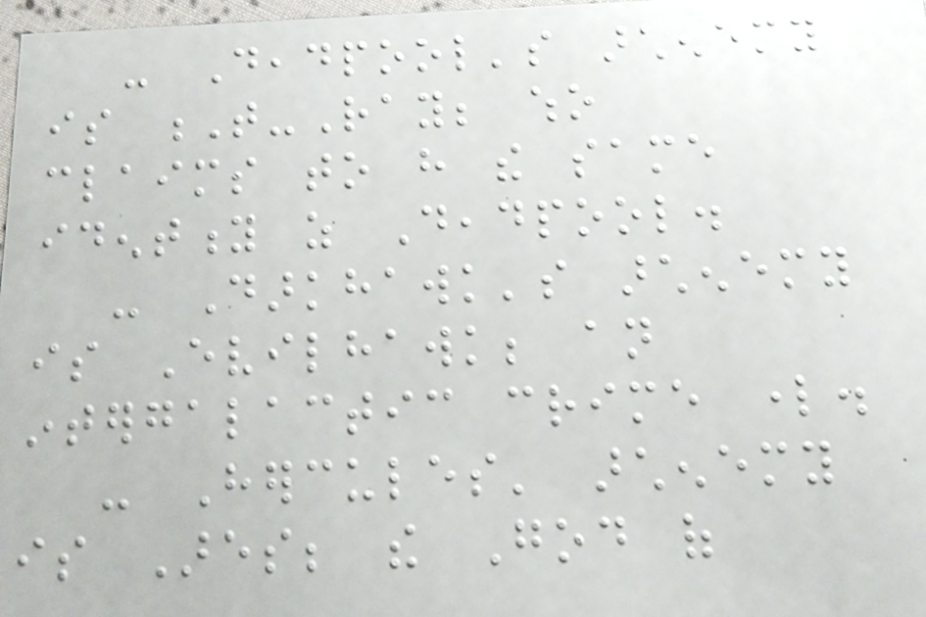- Deadpool's archenemy
is T-Ray; who
claims to have the same
identity as Deadpool.
- Darkhawk's archenemy
is Evilhawk; an
intergalactic crime lord.
- Hercules' archenemy
is Ares; the God of
